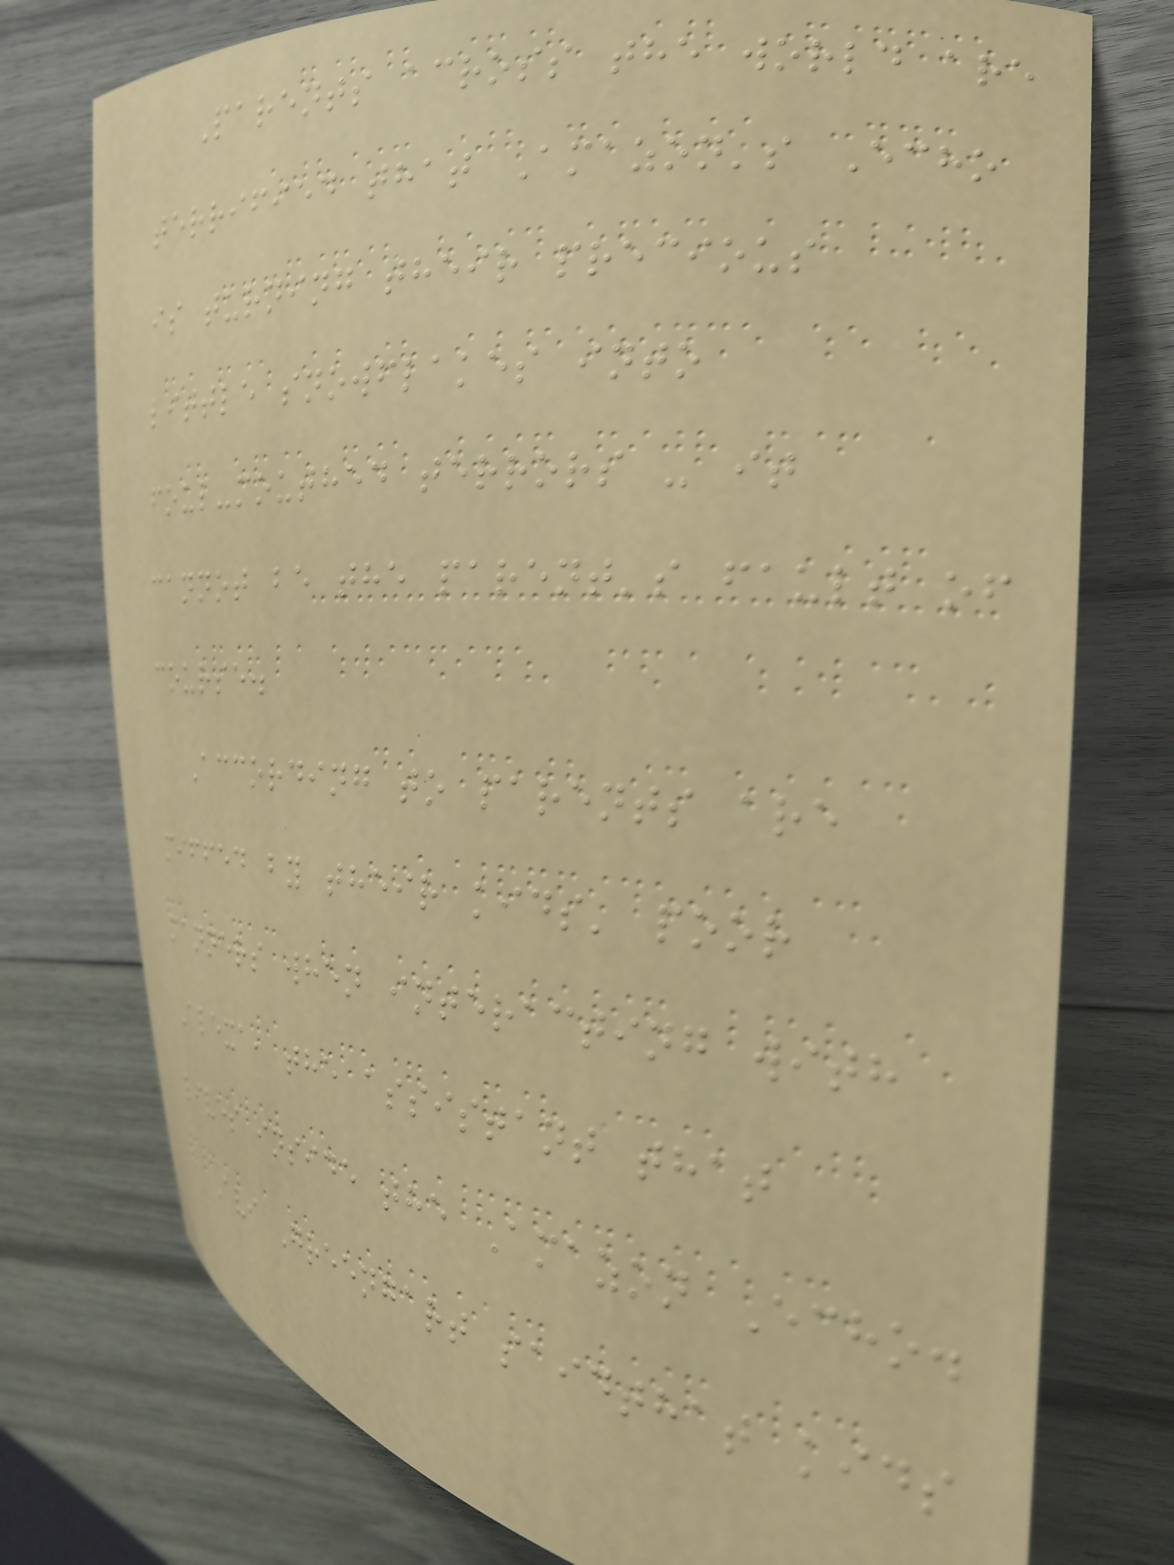Parents across the world are
terrified that Amazon's Echo
is turning their precious
little snowflakes into
foul-mouthed terrors - it
cannot be the parent's fault of
course.
According to parents are
miffed by their kids' poor
manners when interacting with
Alexa, the assistant that
lives inside the Amazon Echo.
Avi Greengart saidthat kids
